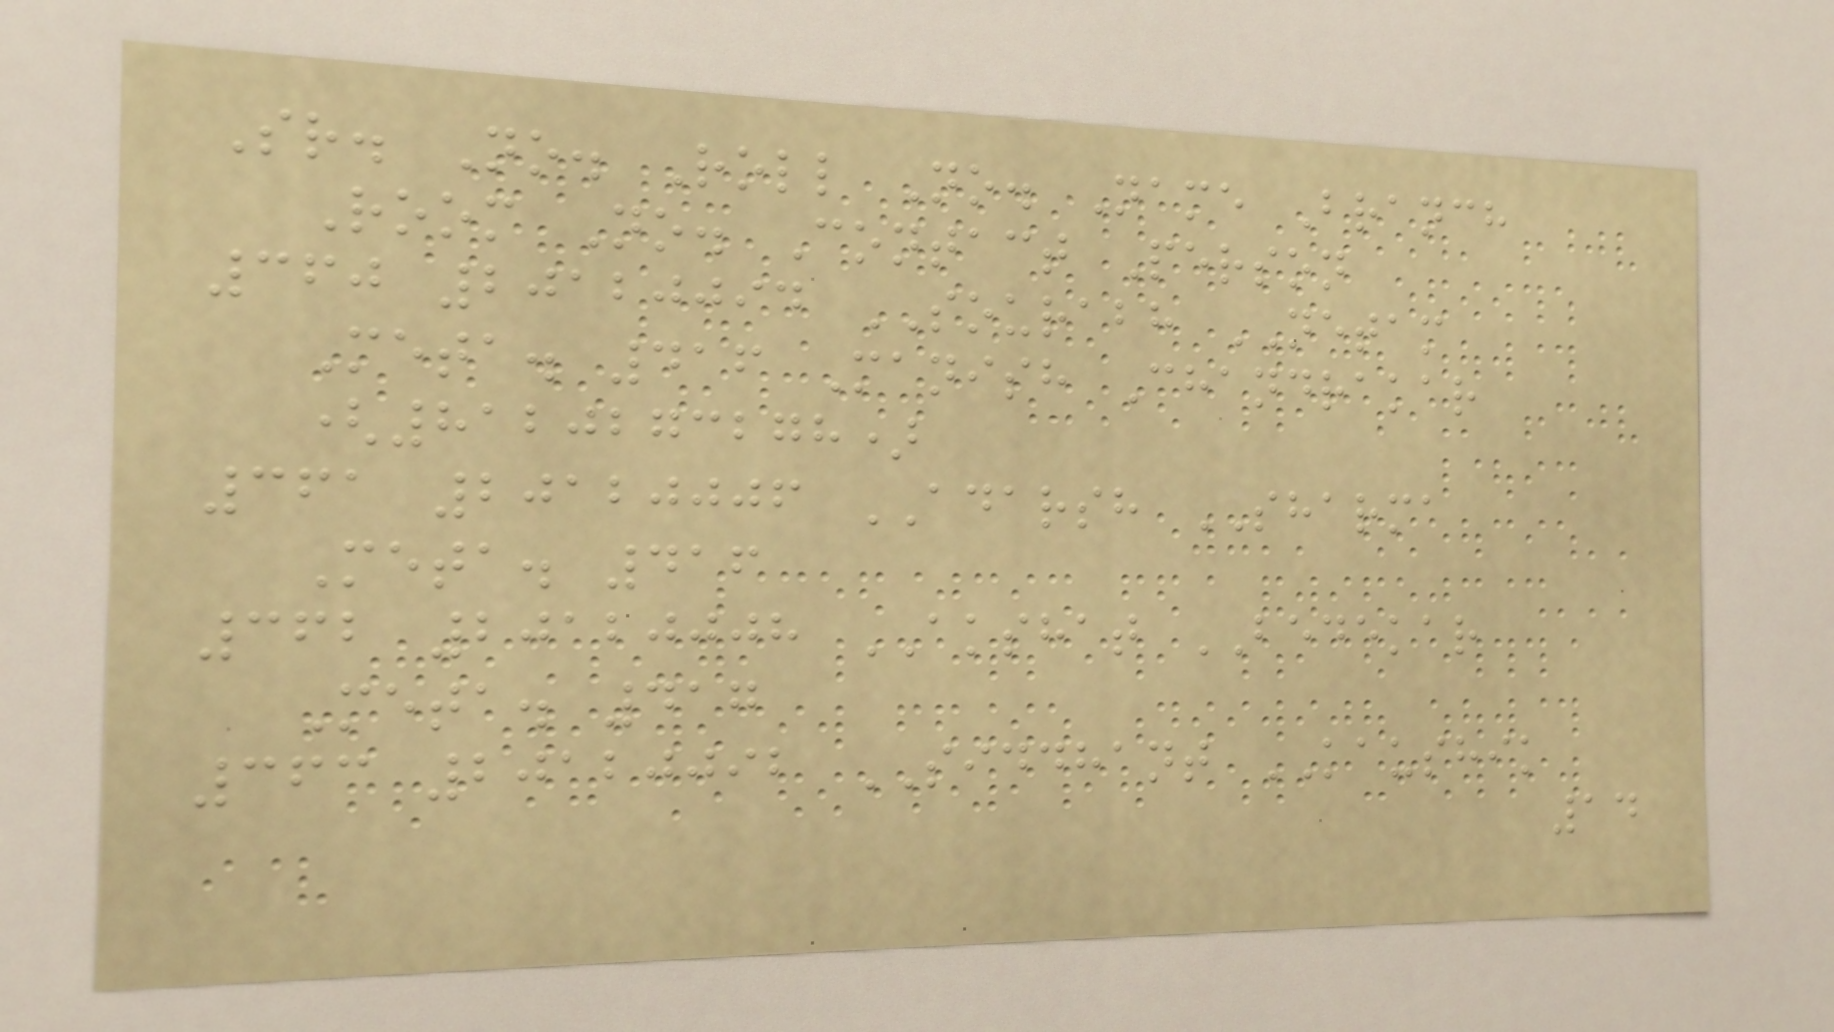Sr. No. Roll No. Name Branch
Room No. Contact Person
360 20120094 SOURABH NETAM
Meta. 416 Manish Chandrakar
(8120273278)
361 20120006 ADARSH SHARMA
Meta. 416
362 20120008 AKSHAT BEDEKAR
Meta. 417
363 20120092 SIDDHANT KAUSHIK
14
